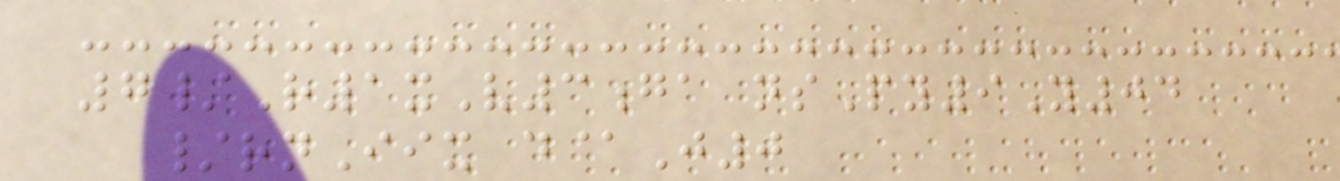7/R1xV3ga nsPy9Y04
/rnIix d@J0
